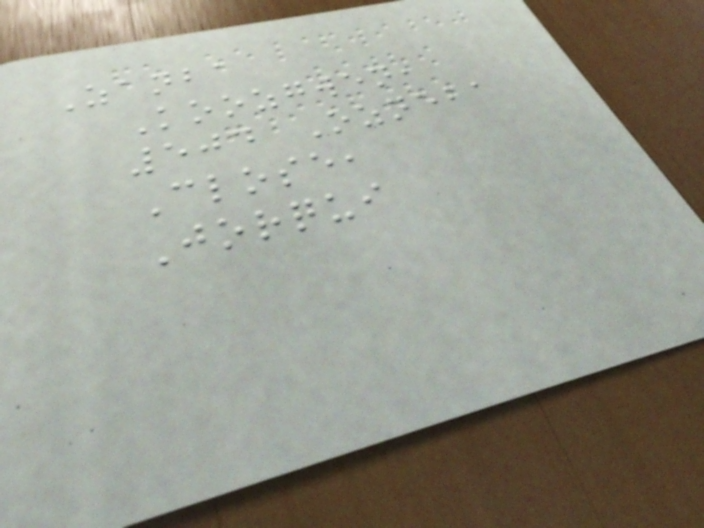Zanba
Koozgwen,
504 Ozneba
Close,
Jorqui
